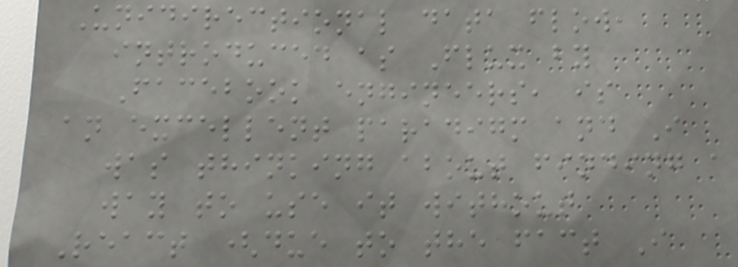Unidirectional data flow,
introduced as Flux by
Facebook engineers, is
an excellent paradigm and I
was thinking about finding a
way to use it without
React (due to the fact I
